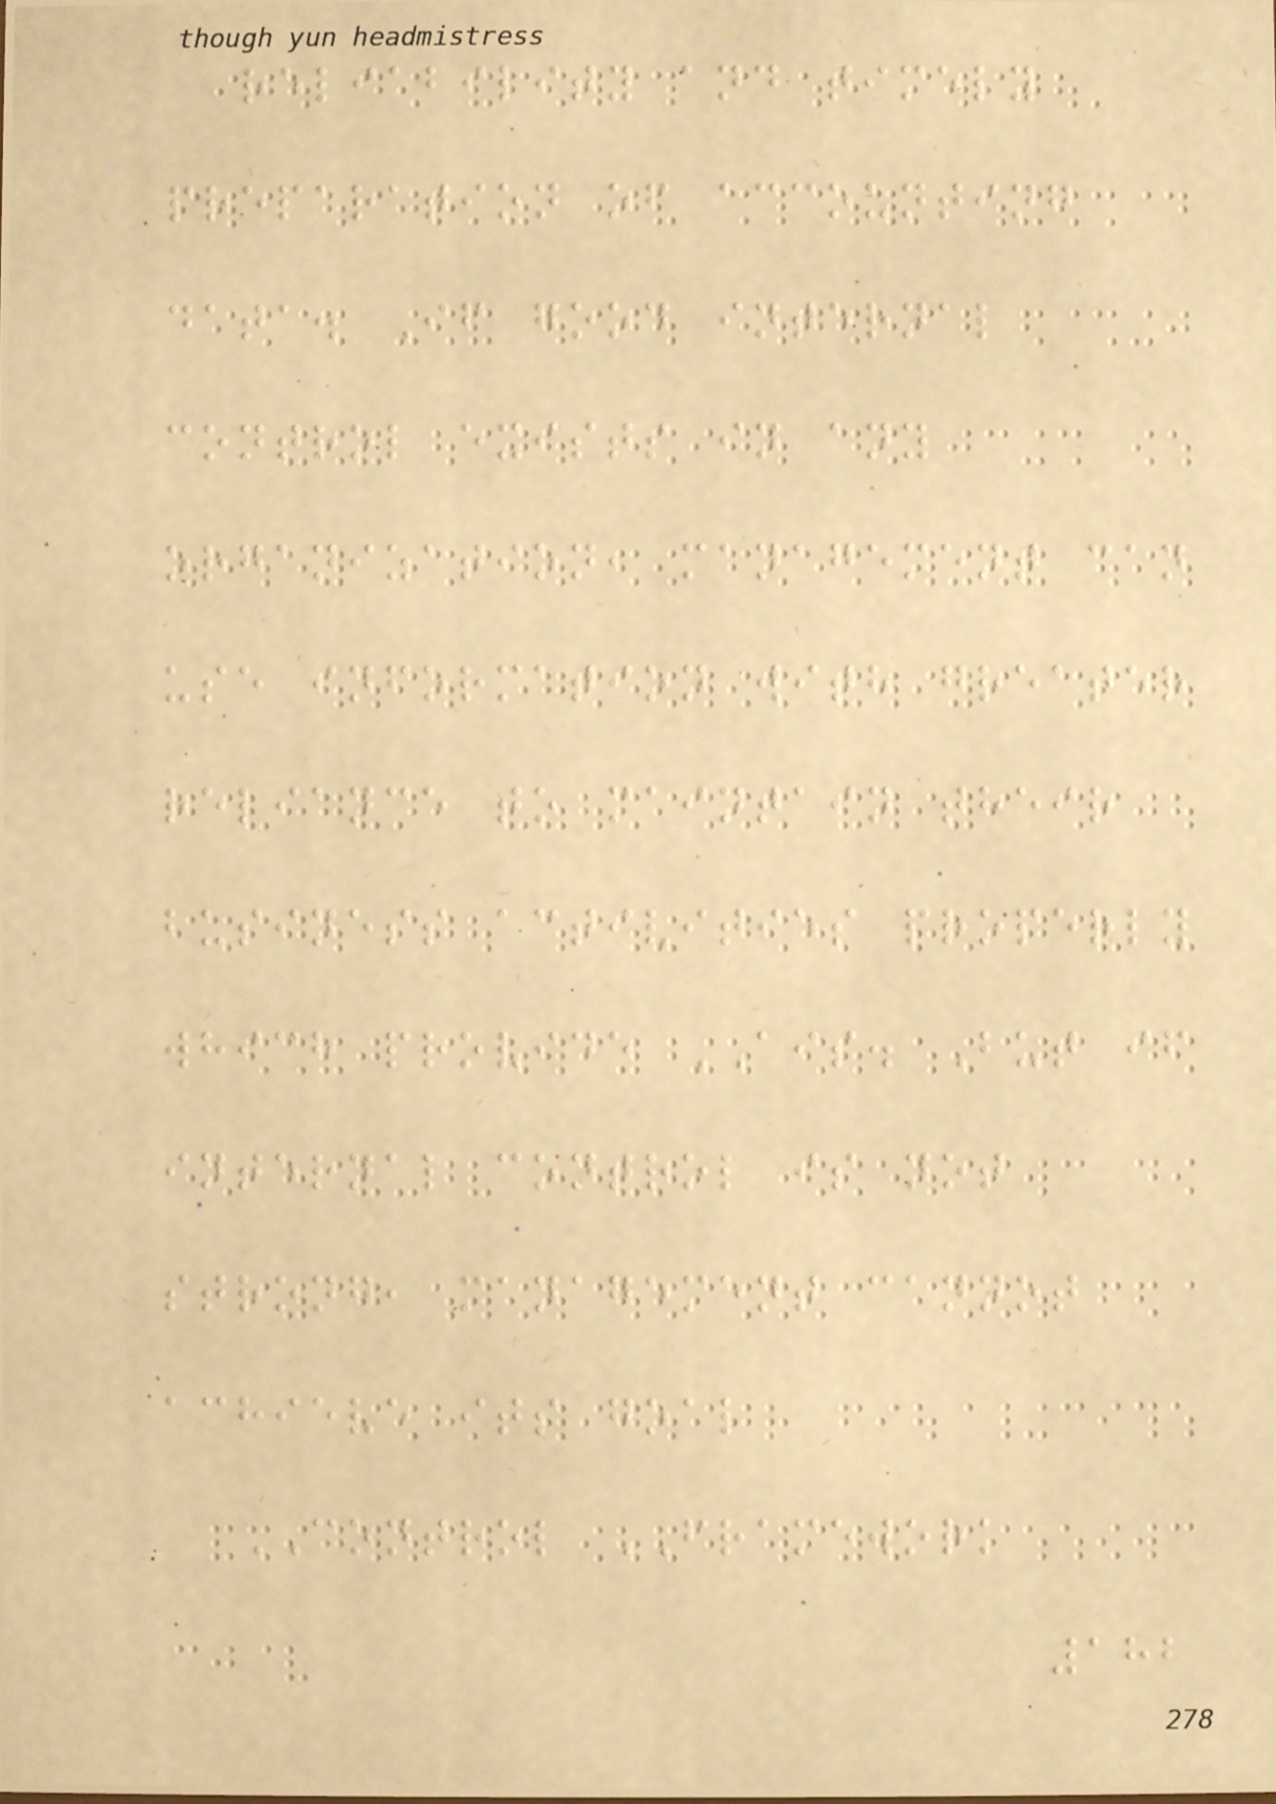reliability and timely
preparation of accounting
data. If good internal
control exists in any
organization, management can
use information with greater
reliance to maintain their
business activities properly
which provide AIS. But if
internal control is not
strong, management cannot
achieve its goal
CONTROL FRAMEWORK
182
